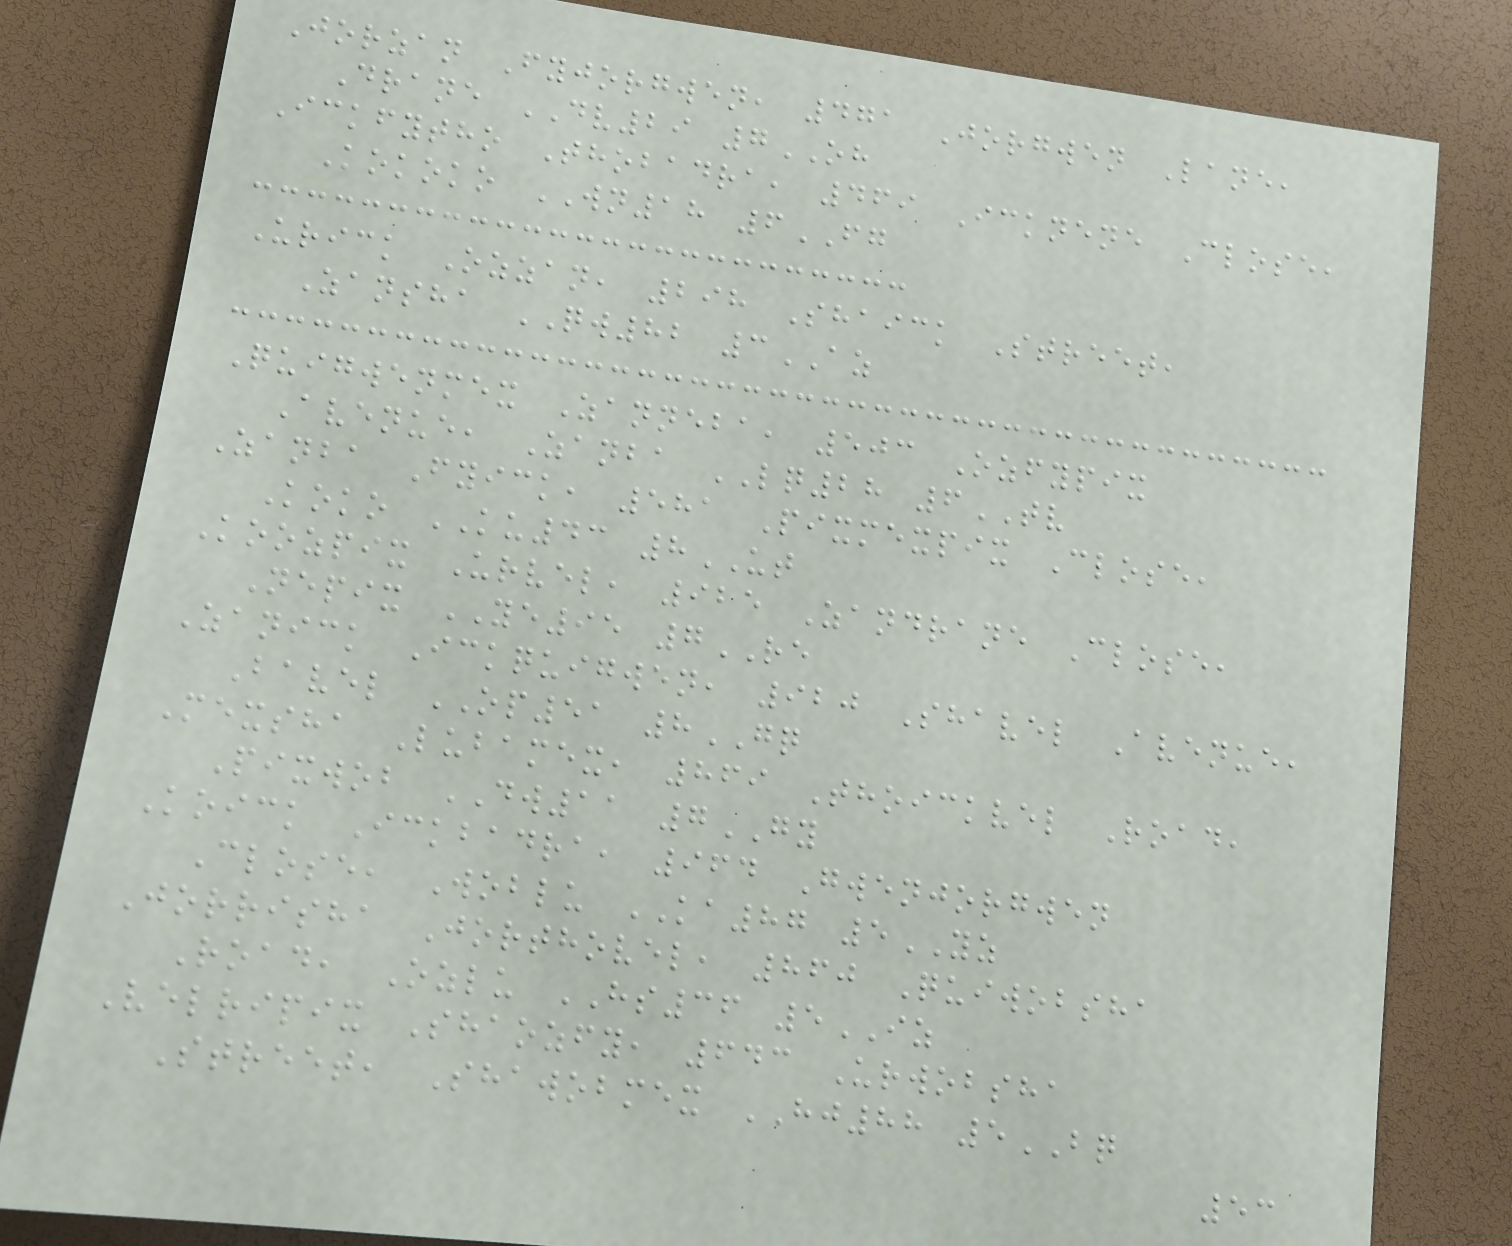Jorzan Fyjorgwen, 471 Jorgwen Lane,
Drane DV29 7OH
Ickfytho Thobadra, 469 Icknene Close,
Kokoko WN18 6FG
Urick Ozzan, 298 Shaick Street,
Zansha QW82 3AZ
Quigwenmex Zanneba, 503 Ozfypix
Avenue, Zanba LQ28 6TV
Zanba Fyick, 581 Pixmexpix Close,
Koko KU43 8UT
Koozpix Urvel, 925 Zandrane Close,
Nepix YE95 7RE
Zanick Ickquigwen, 920 Shavel Avenue,
Bavel OP51 8GQ
Mexsha Lubamex, 869 Thoickvel Road,
Pixwob DW11 7GY
Koick Ickbadra, 964 Gwenjorgwen
Close, Woblu KA87 5YZ
Jorrisha Jorthovel, 860 Quiwobsha
Road, Ozlu HS36 5IZ
Velripix Shaozfy, 643 Urwobsha
Street, Shawobmex HJ88 5BQ
53
